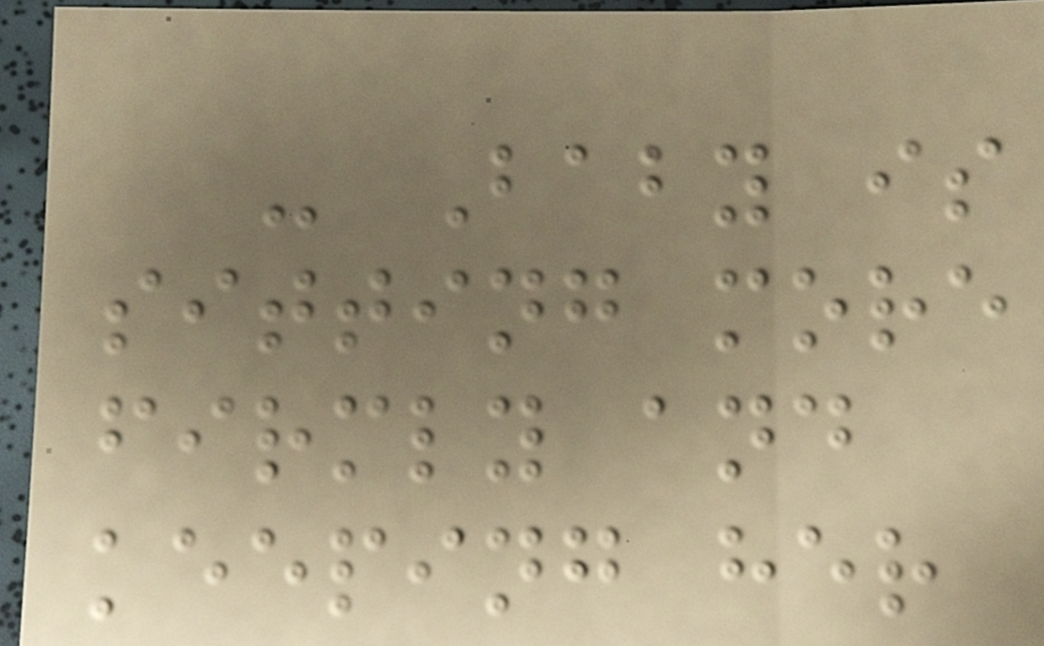- Baby is
sitting more
firmly and
keeping her
